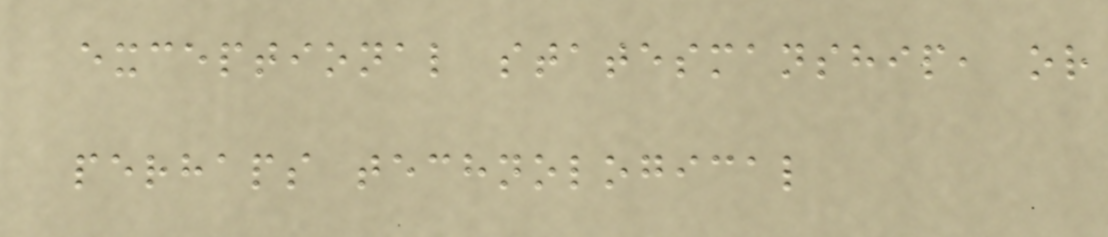exceptional statesmanship, or
perhaps technological
